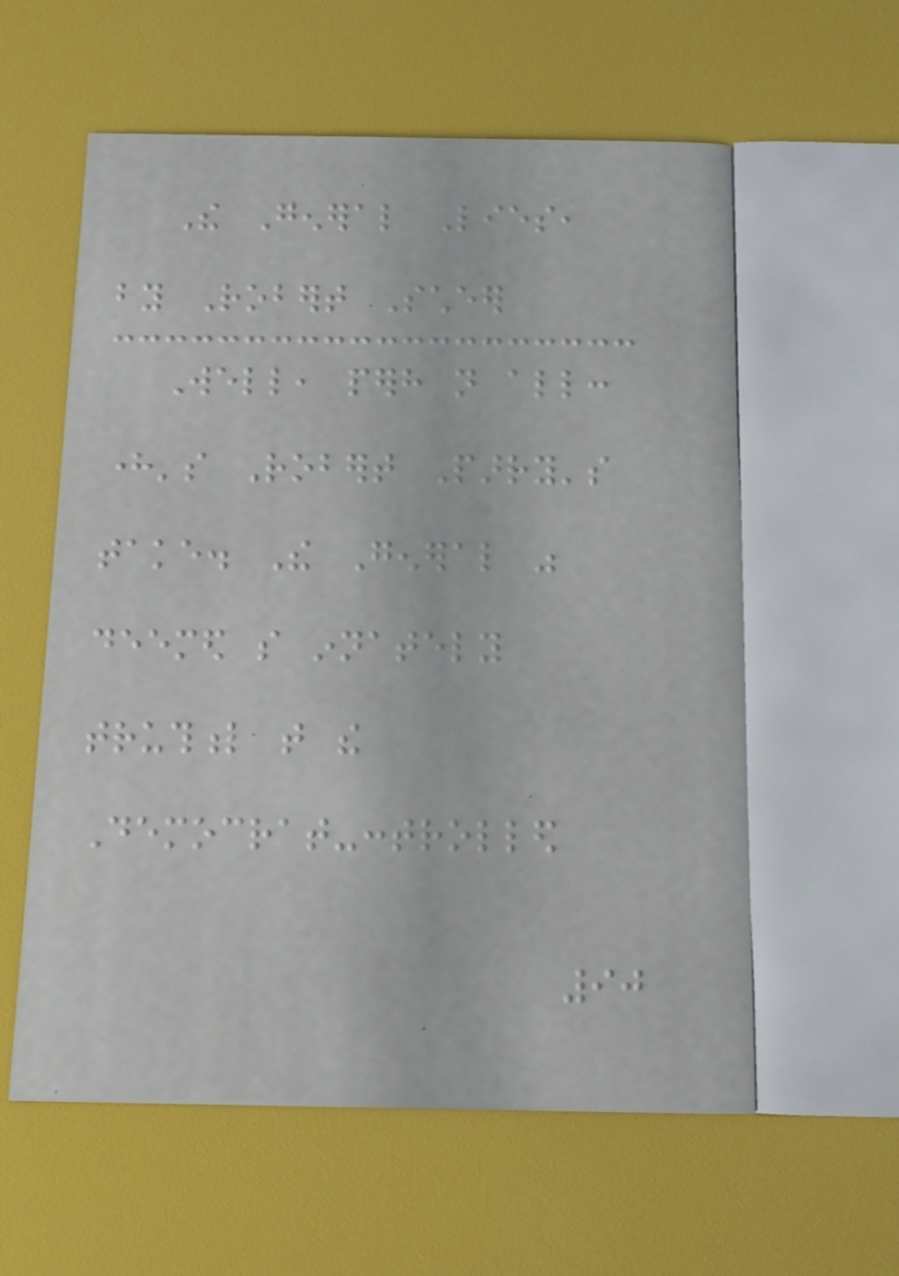The General Lies,
by Robert Scheer
Well, perhaps not all:
here's Robert Parry's
take. The General was
deemed so innately
truthful that the
Democrat-controlled
90
